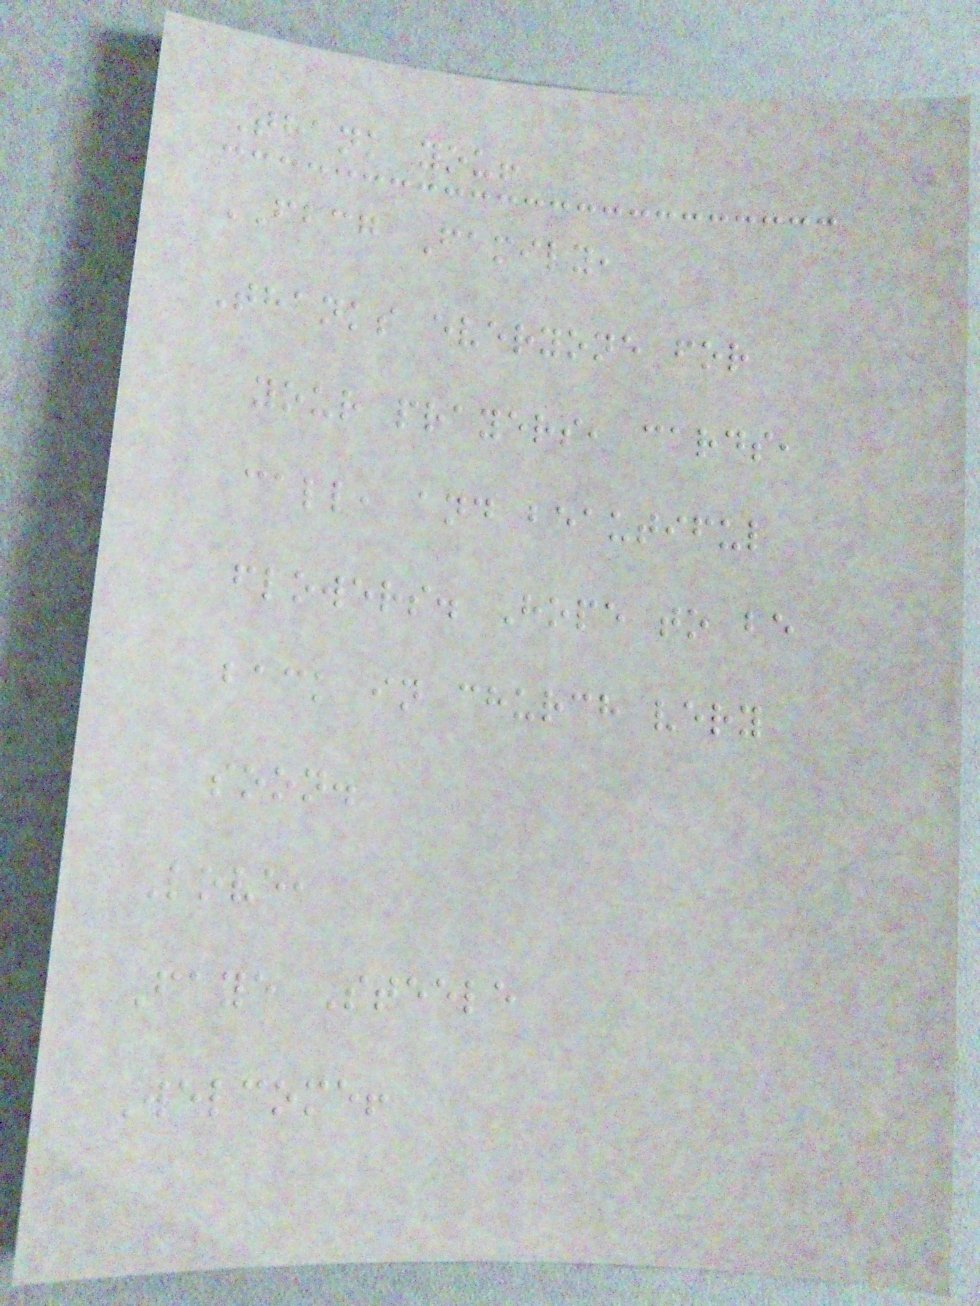Thank you!
FBCG Family,
Thanks everyone for
your prayers, cards,
call, and beautiful
flowers. Hope to be
back in church very
soon.
Love,
Faye Steele
Welcome!
